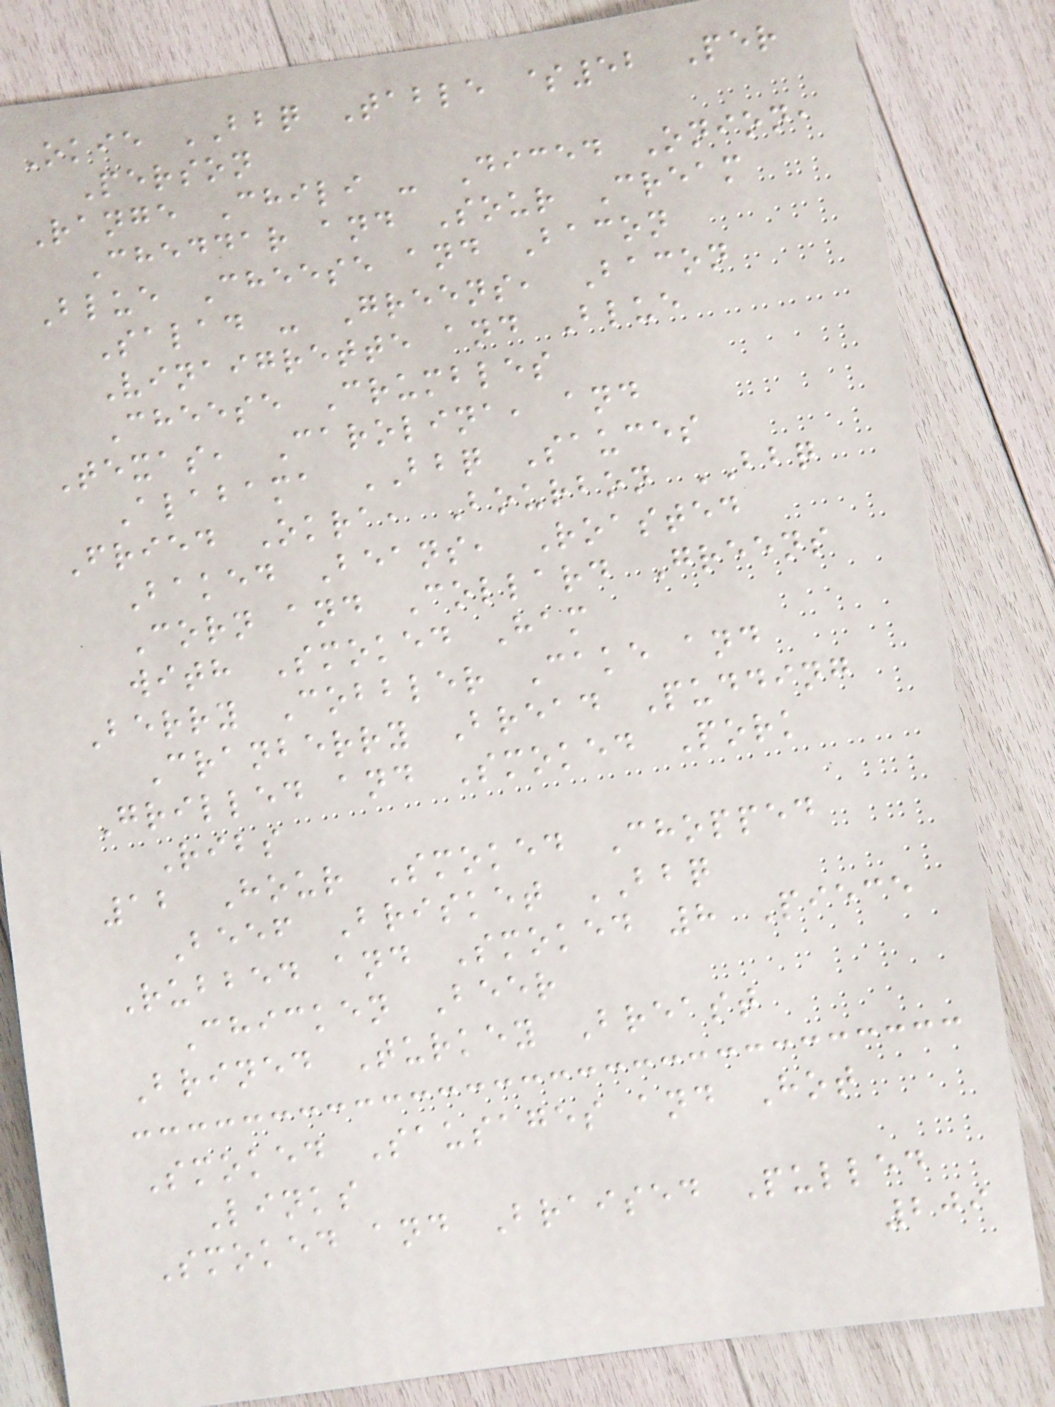Okie BBQ Table $52 Per
Person
Range Chili - Diced Onion,
Cheddar and Sour Cream
Blue Cheese and Bacon
Salad - Greens, Bacon
Vinaigrette and Blue
Cheese Crumbles
Texas, Carolina, and
Alabama BBQ Sauces
Fried Okra, Bourbon BBQ
Baked Beans, Roasted
Corn and Collard Greens
with Smoked Ham
Berry Cobbler Cake and
Cranberry Bread Pudding
Grilled and Smoked Pork
Ribs
12 Hour Smoked Chopped
Beef Brisket BBQ
Rubbed and Smoked 8 Piece
Chicken Beer
Brined Turkey Breast
Smoked Sausages and Hot
Links
Smoked and Braised Pulled
209
